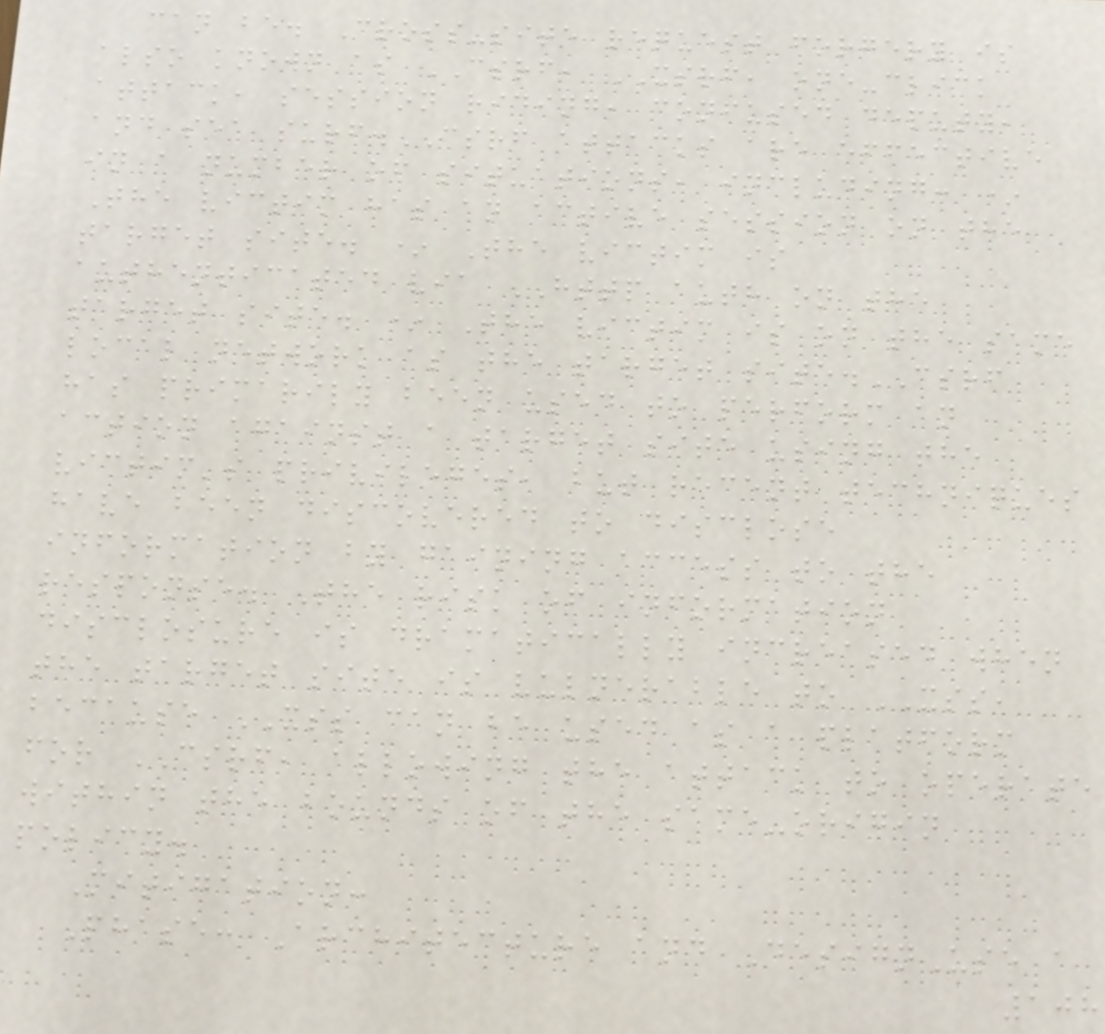can be. Cross-site request forgery is
also known as CSRF, XSRF, one-click
attack, session riding, confused deputy,
and sea surf.CSRF attacks are effective
in a number of situations, including: *
The victim has an active session on the
target site. * The victim is
authenticated via HTTP auth on the
target site. * The victim is on the same
local network as the target site.CSRF
has primarily been used to perform an
action against a target site using the
victim's privileges, but recent techniques
have been discovered to disclose
information by gaining access to the
response. The risk of information
disclosure is dramatically increased when
the target site is vulnerable to XSS,
because XSS can be used as a platform
for CSRF, allowing the attack to operate
within the bounds of the same-origin
policy.
Mitigation:
Phase: Architecture and DesignUse a
108
